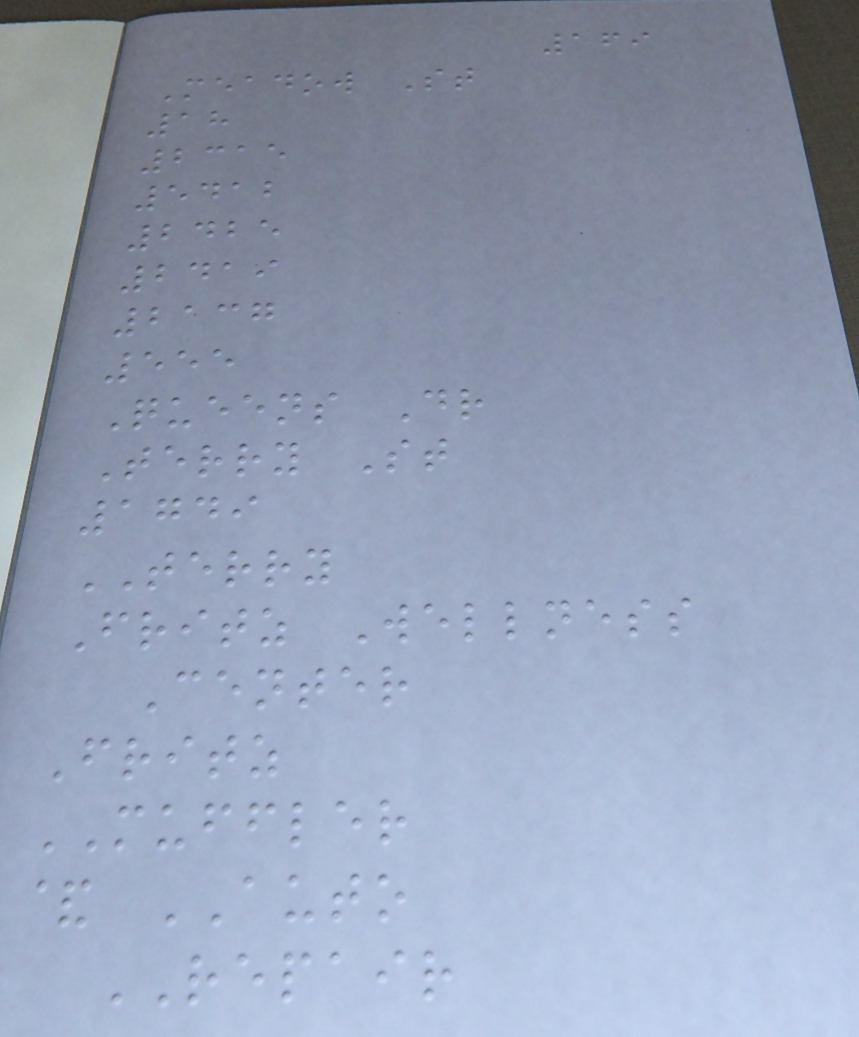169
Meadow St
18
2315
5412
2425
2419
2137
555
Queens Dr
Terry St
1749
TERRY
Fritz Wellness
Center
Fritz
MUFFLER
& AUTO
REPAIR
